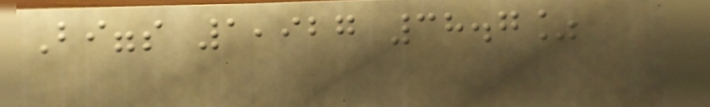Biggs 1,927 38.7%
